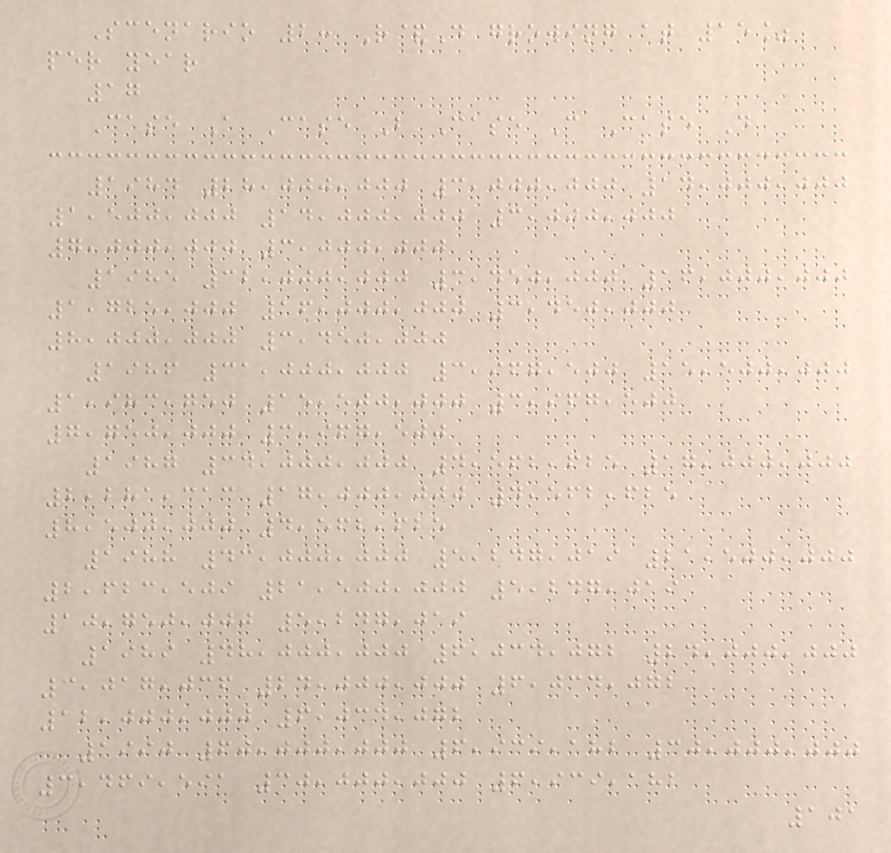Scenario 2: R&D growing at 15%
per year
17
Case A Case B Case C Case D
1984 28,000,000 3,000,000 14,000,000
1,500,000 14,000,000 3,000,000
7,000,000 3,000,000
1985 32,000,000 3,450,000 16,000,000
1,725,000 16,000,000 3,450,000
8,000,000 3,450,000
1986 31,000,000 3,967,500 15,500,000
1,983,750 15,500,000 3,967,500
7,750,000 3,967,500
1987 34,000,000 4,562,625 17,000,000
2,281,313 17,000,000 4,562,625
8,500,000 4,562,625
1988 43,000,000 5,247,019 21,500,000
2,623,509 21,500,000 5,247,019
10,750,000 5,247,019
1989 48,000,000 6,034,072 24,000,000
3,017,036 24,000,000 6,034,072
12,000,000 6,034,072
1990 60,000,000 6,939,182 30,000,000
3,469,591 30,000,000 6,939,182
101
